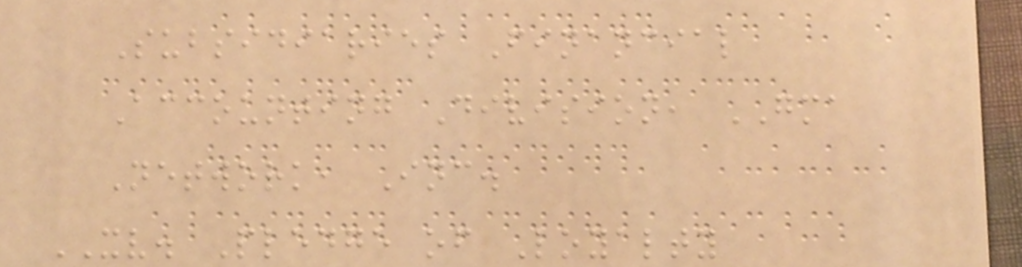Subsidiaries Financial
Accounting Division, GMA
Network, Inc.
XV. Pledge of Loyalty
